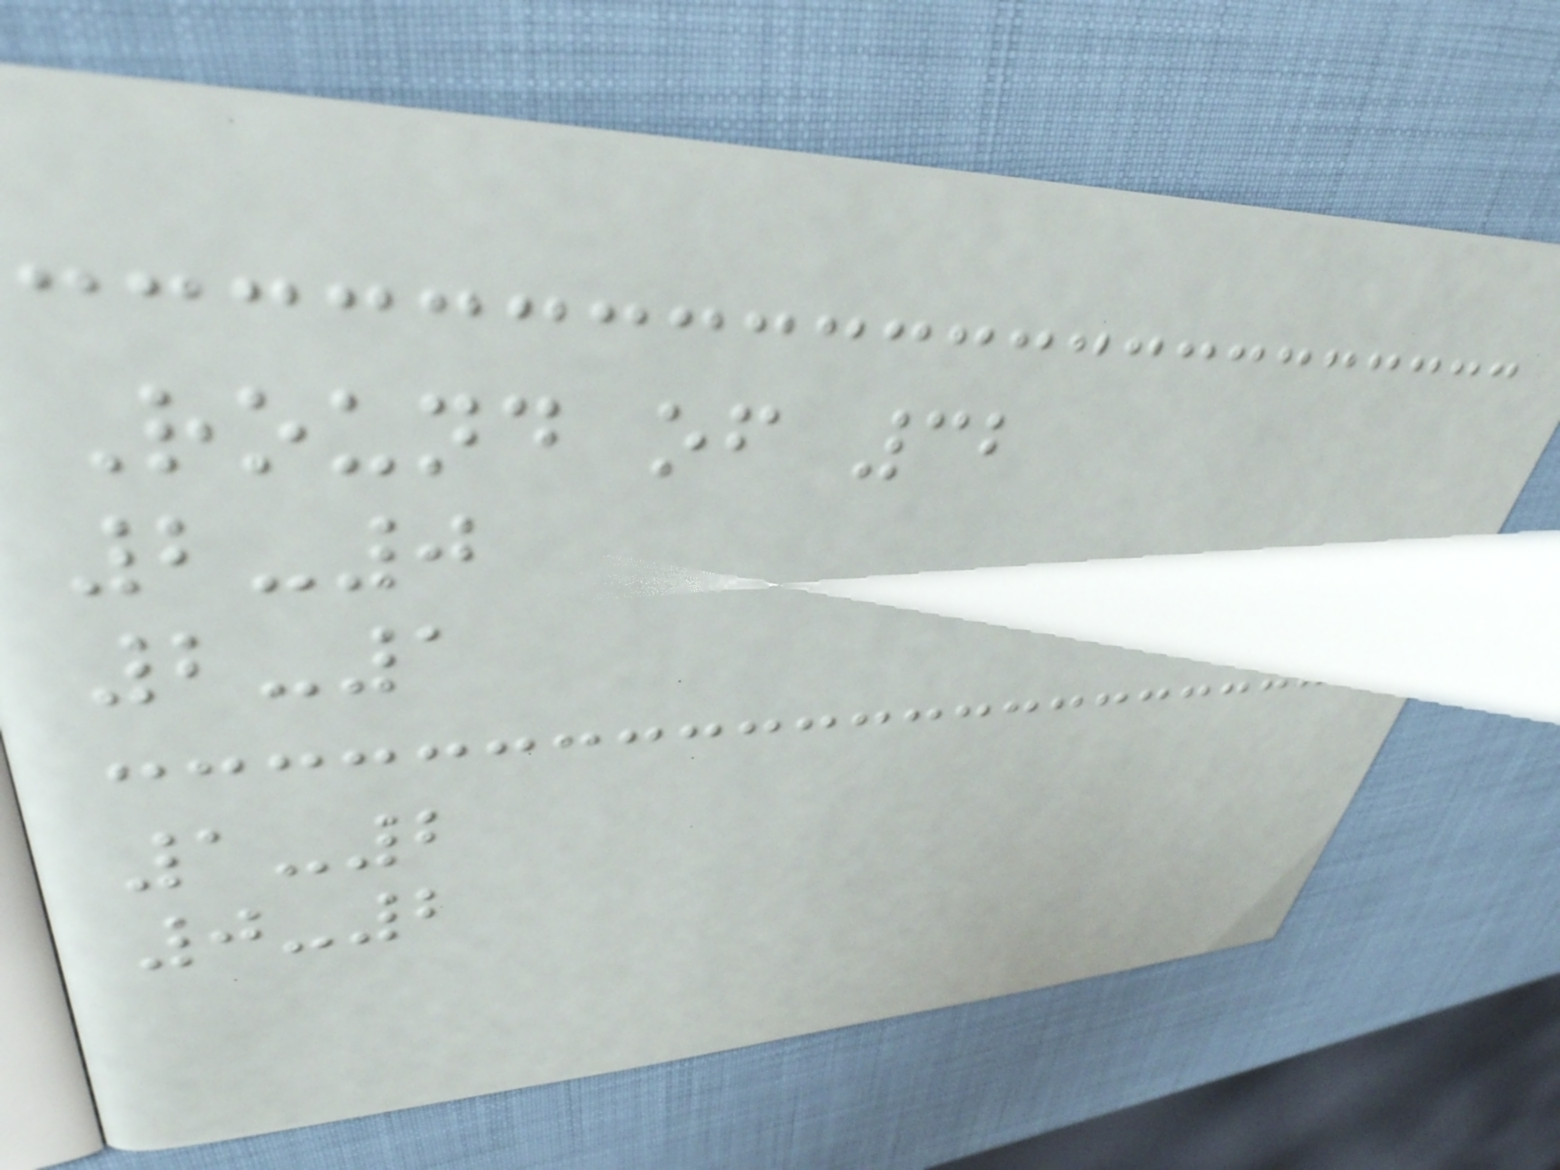Round of 32
2-0
2-1
1-2
0-2
